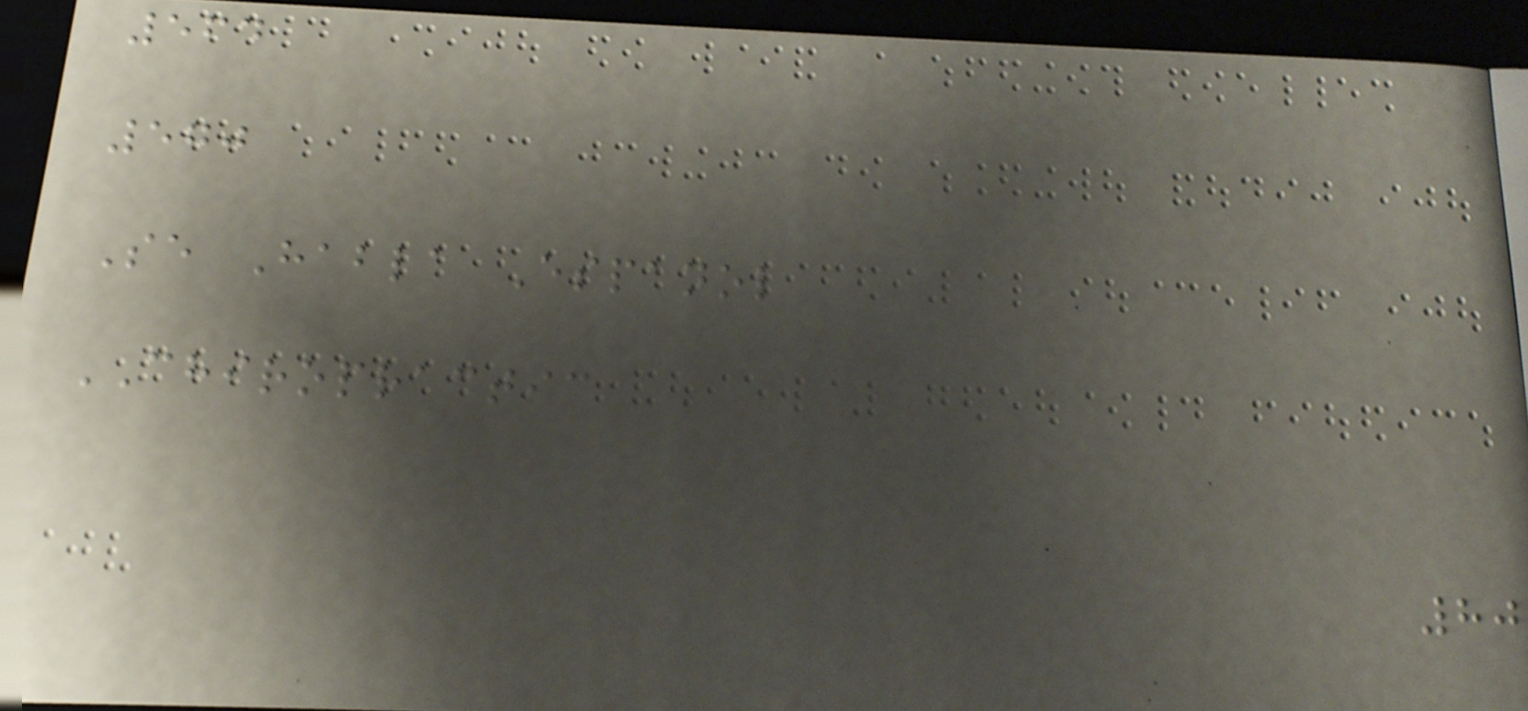564
570
Se Habla Espanol
CHIROPRACTIC
80
